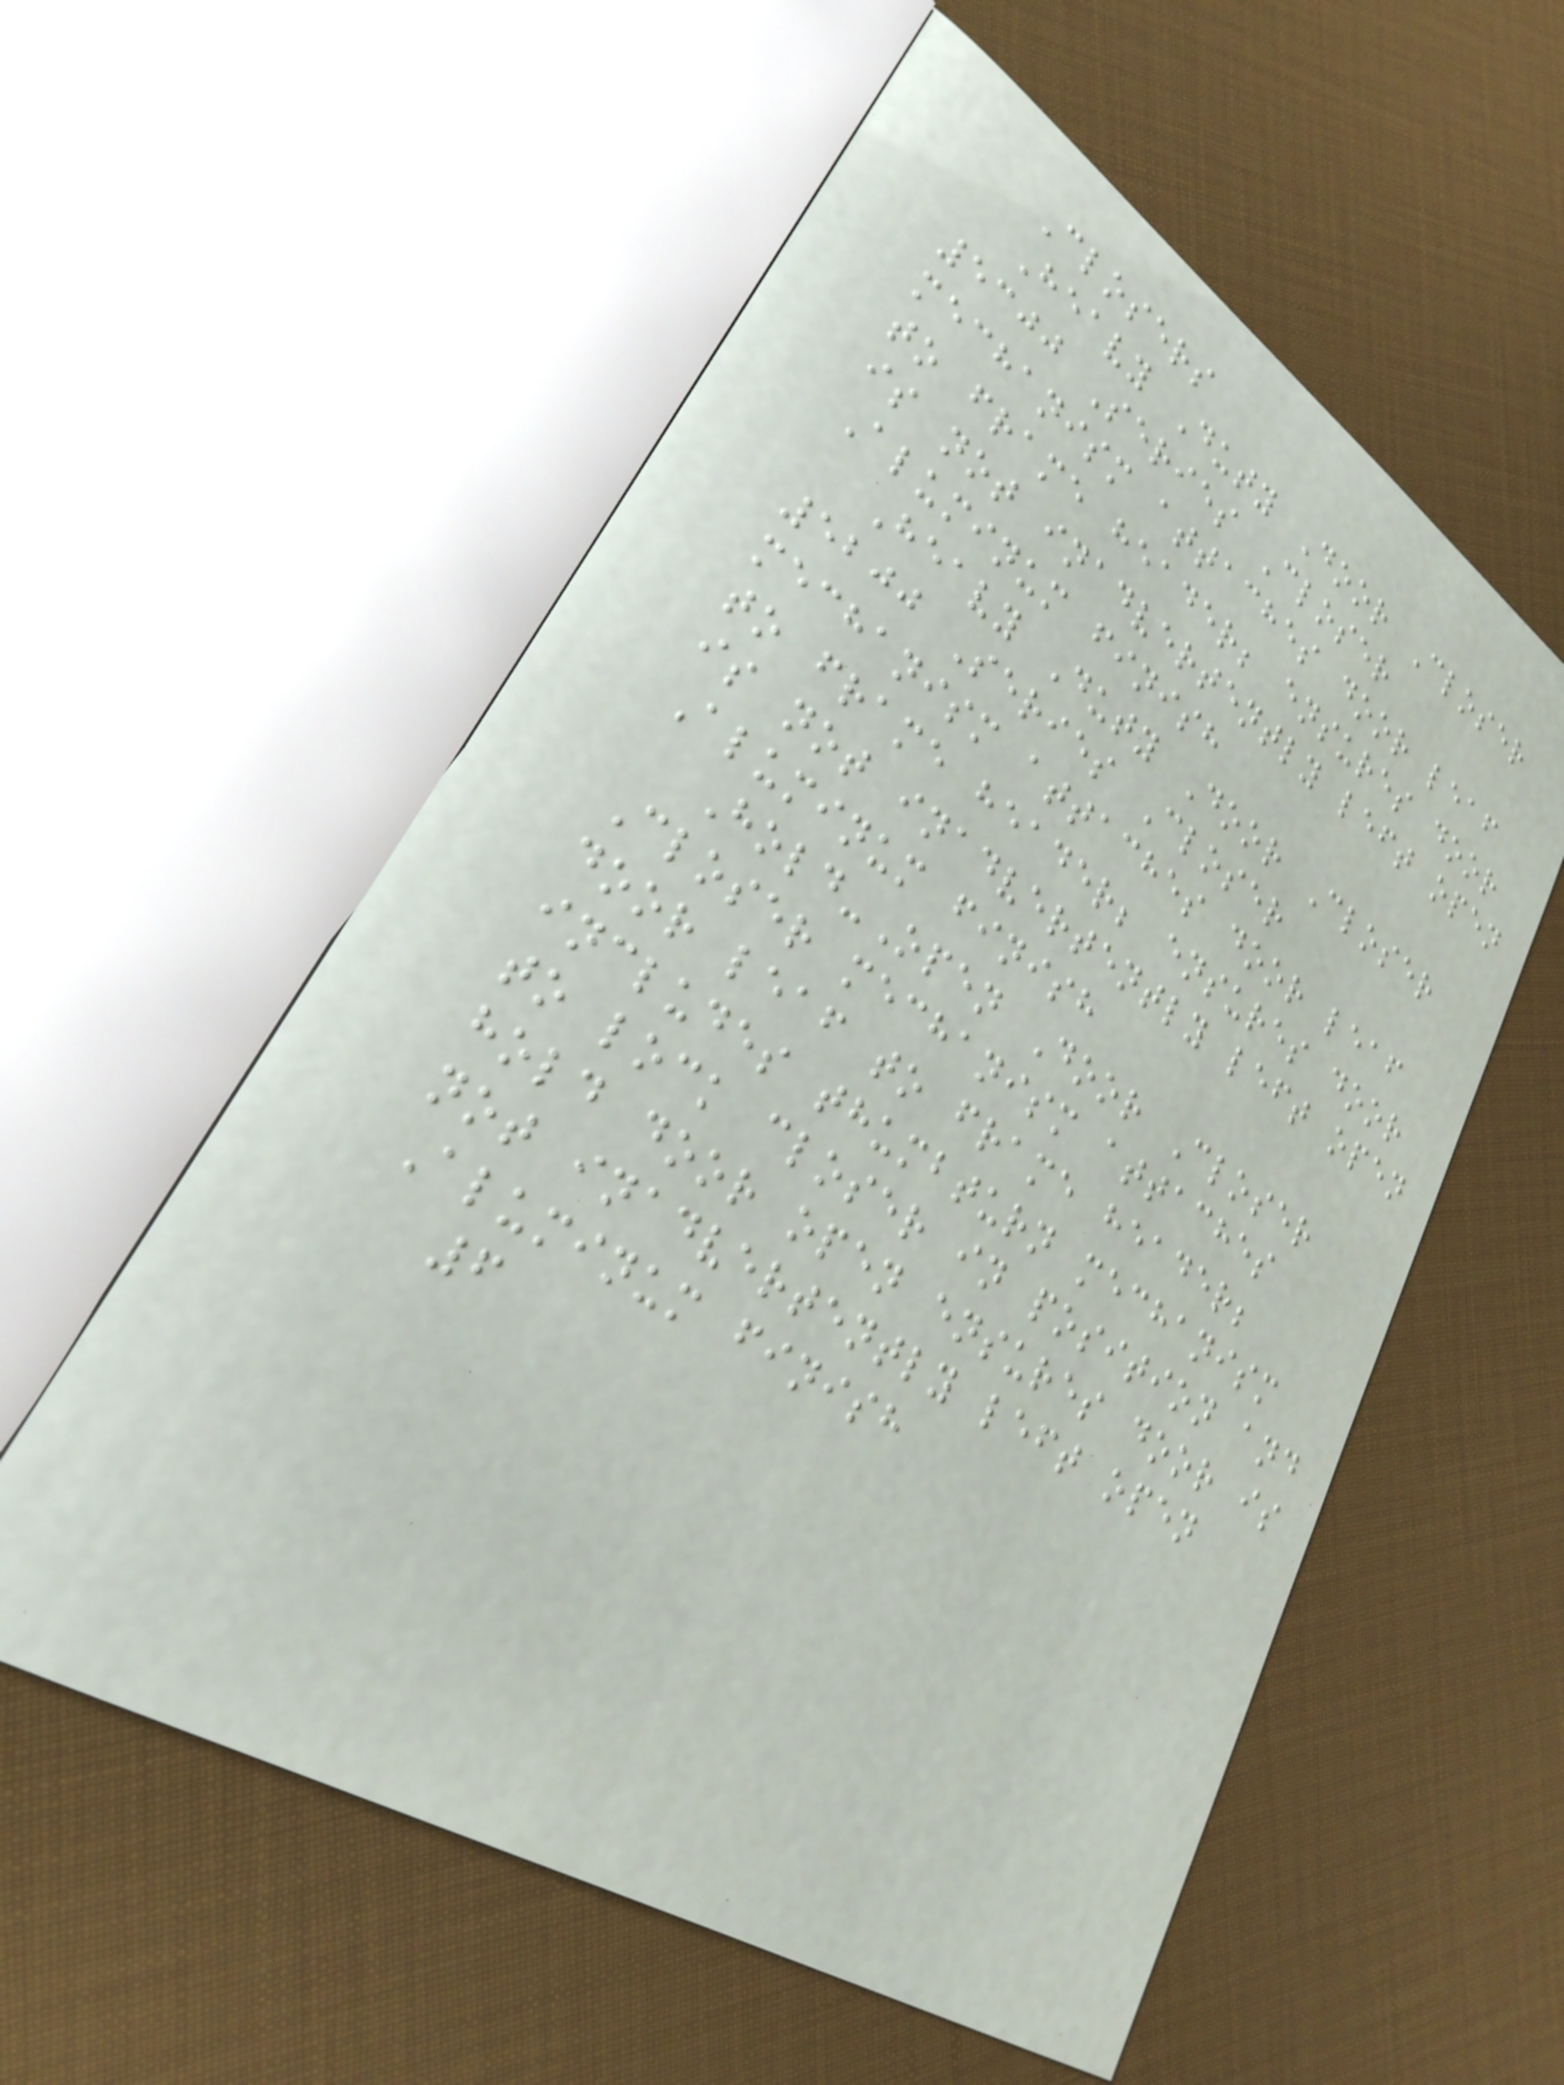Closers
Heavy Duty Door Closer
5300 Series Closer
mechanism attaches door leaf
to frame header; ensures door
is not inadvertently left open
Aluminum finish
Heavy Duty Door Closer
5200 Series Closer
mechanism attaches door leaf
to frame header; ensures door
is not inadvertently left open
Aluminum finish
Hold-Open Door Closer
Closer mechanism attaches
door leaf to frame header;
includes thumbturn mechanism
to lock closer in position and
hold door open ensures door is
not inadvertently left open
Aluminum finish
6
